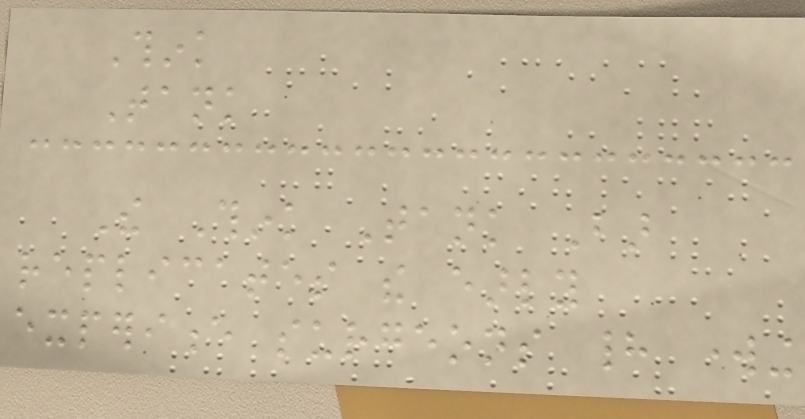Think
Tank
The Think Tank Bar
replicates the early
experience surgeons had working
